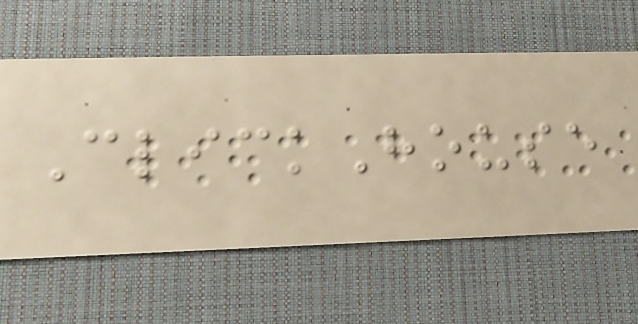ClickHouse
